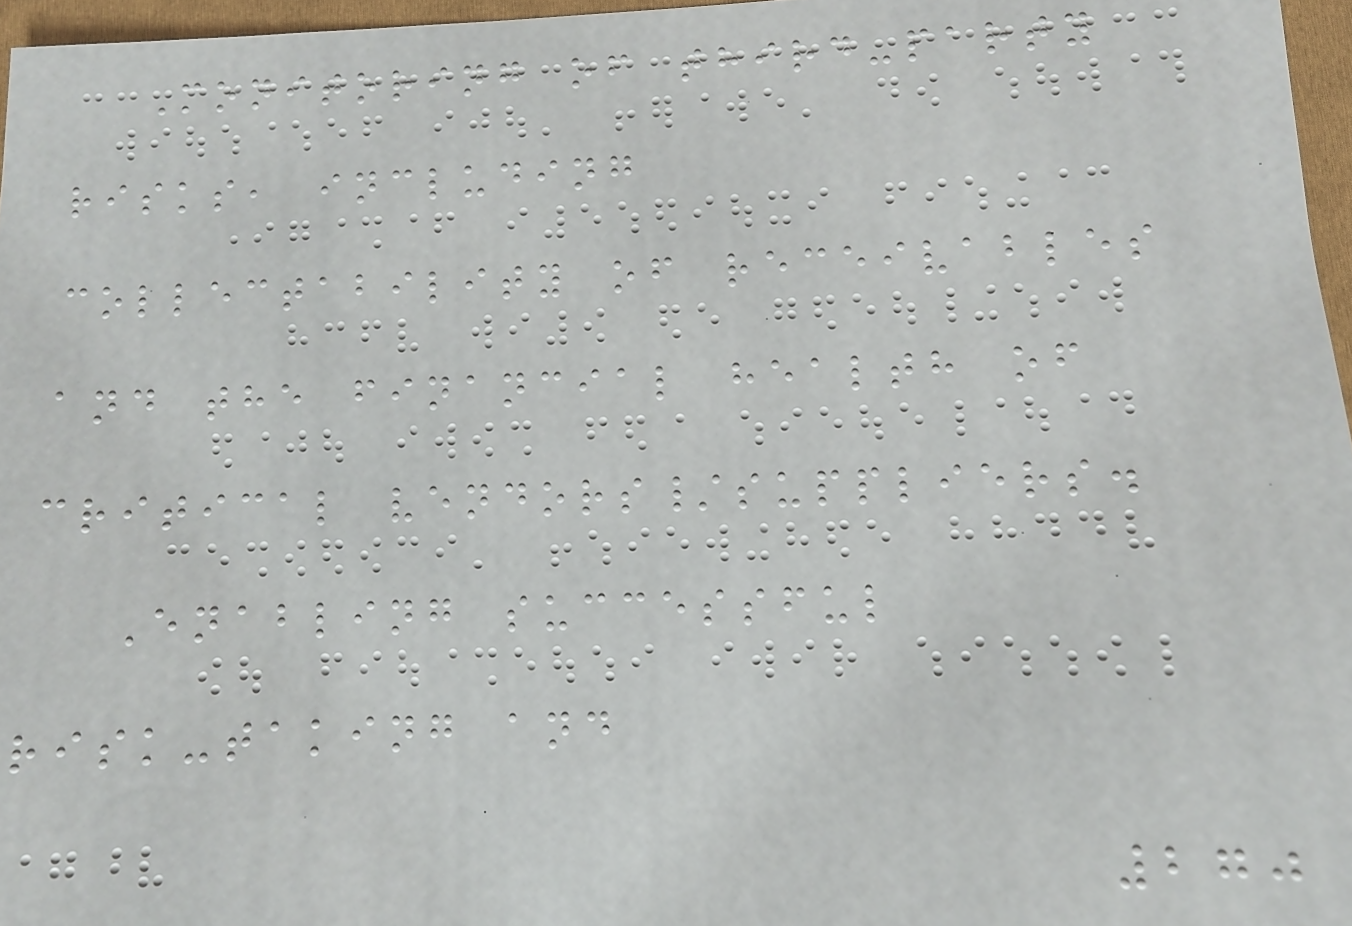Monitoring of third-party
risks, including
collectability of receivables
and the financial health of
critical vendors/suppliers.
Enabling successful
risk-taking and
270
